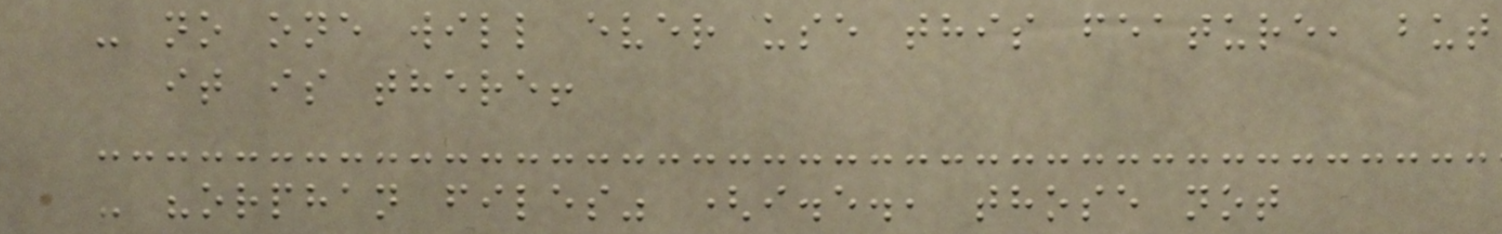- no one will ever use this feature, but
it is there!
- "orphan files" (i.e., those not
